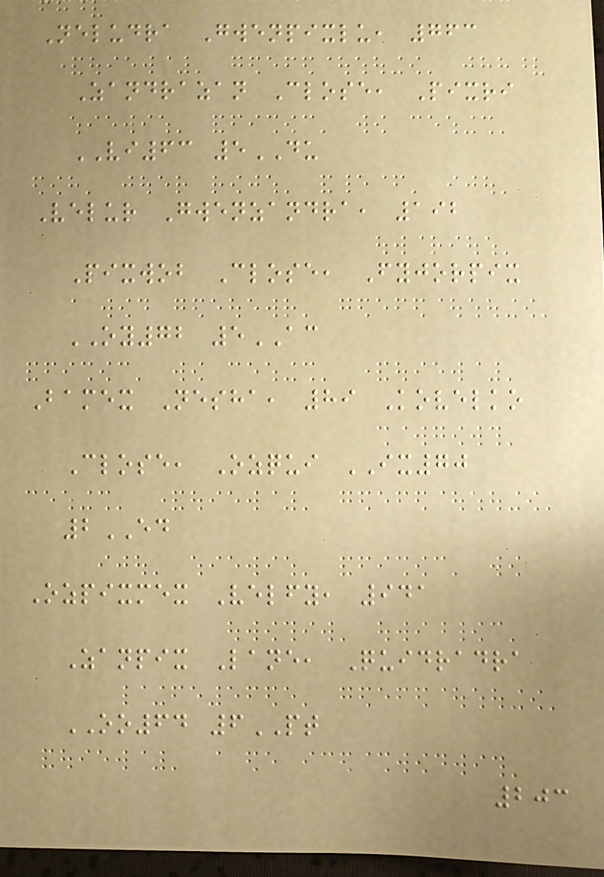Neludra Gwenpixlu, 763
Zandrazan Close, Pixri
VI63 5DU
Velur Gwenzandra, 192
Pixwob Close, Fyjorpix
OY72 5AC
Bamex Nesha, 89 Kovelko
Close, Ozqui IX70
2ED
Ozpixmex Velfy, 941
Zanpix Lane, Quidradra
OO64 6PT
203
